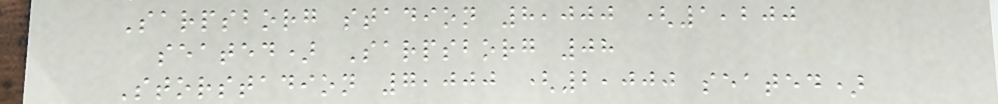Sarpsborg stadion 8,000 (1,200
seated) Sarpsborg 08
Storstadion 7,000 (2,000 seated)
